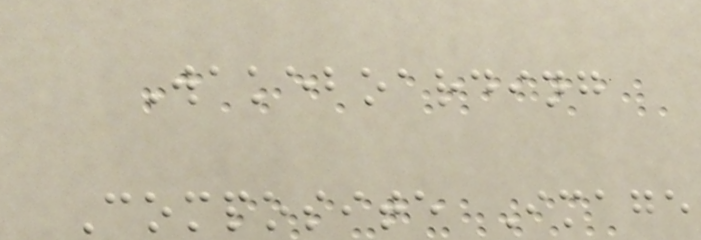Wakeboarding
Composite Image
